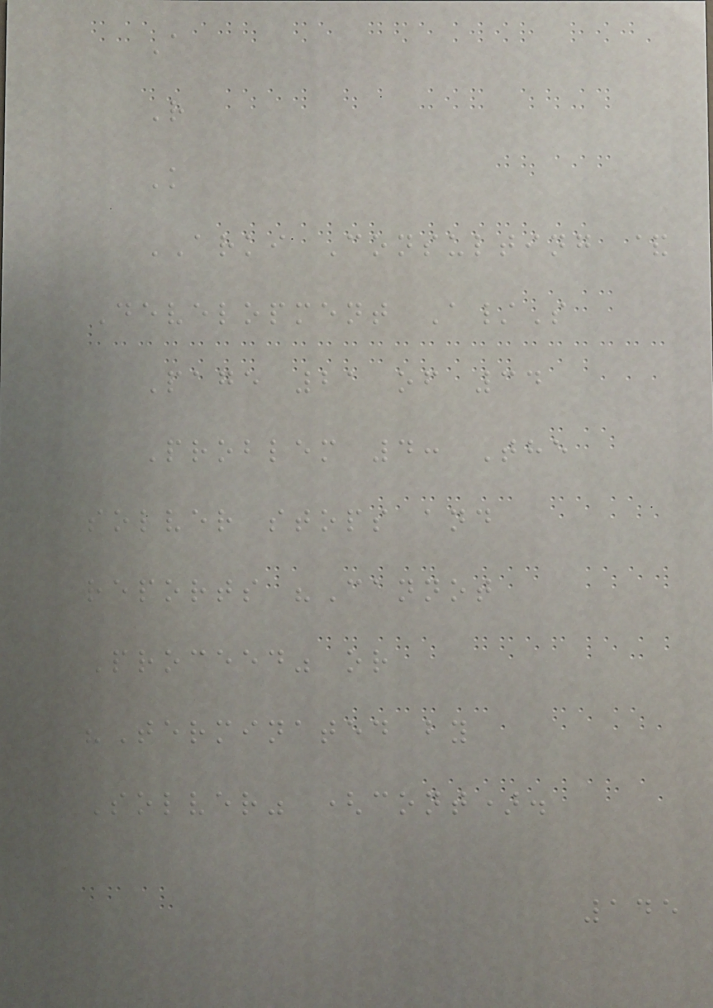A
R
K
ARKI Consulting &
Development A/S
Page 21 of 34
Problem 4: The
solver stops and
reports "Cannot
Proceed" or
"Terminated by
Solver" (cont).
145
